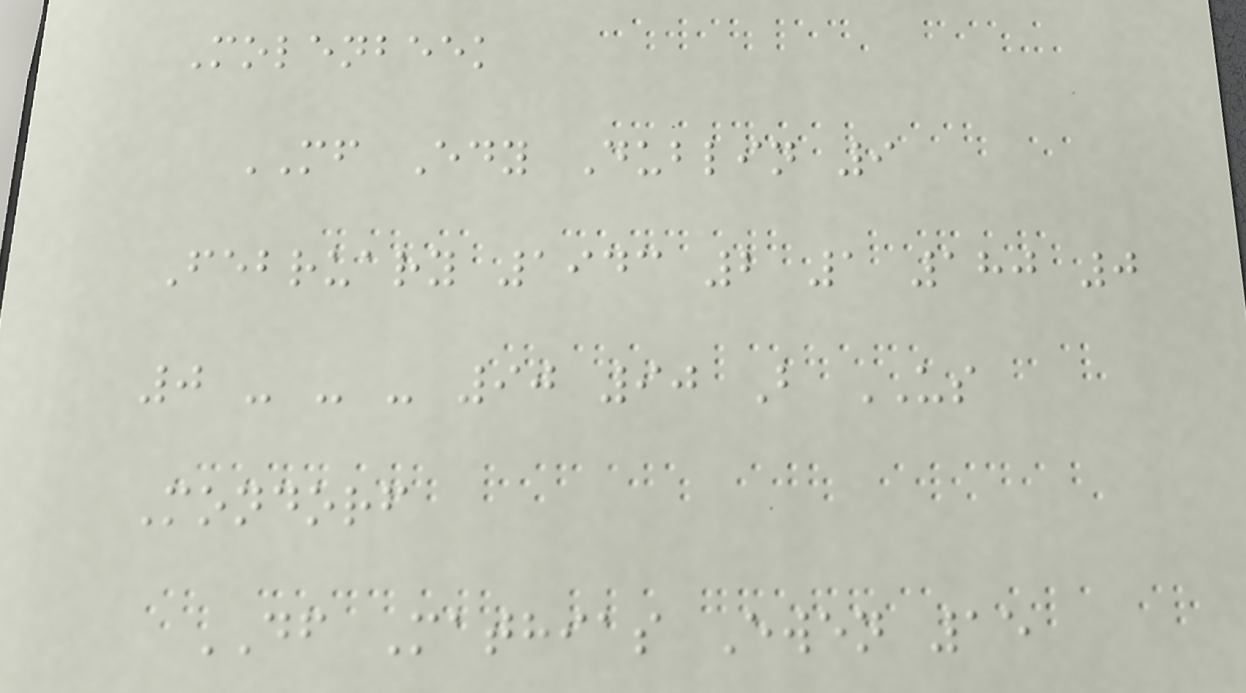Molenbeek
MF Edy Dublin 9
February 1943 2 1 180 0
0 - - - 90 90 B US
Mondorf
DF Mathias Ewen 15
